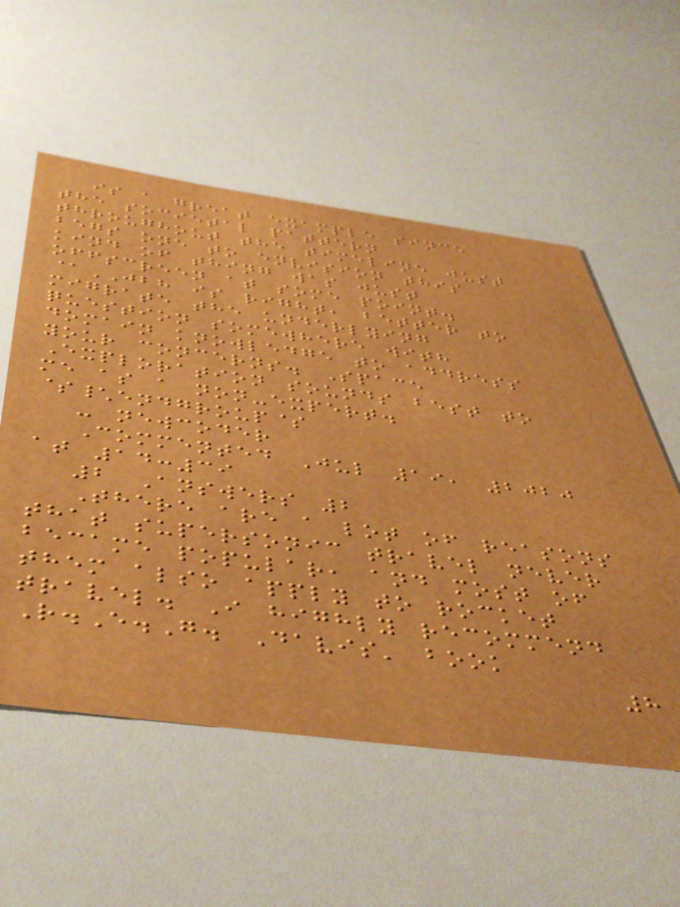is a great example since
the societal pattern
throughout the timeline just
begs one to envision this
kind of thing was just
offscreen at some point.
@JBH is right, better to
migrate the underlying
question somewhere with
domain knowledge to address
your concerns. Space
Exploration sounds best to
me as a non-expert.
$\endgroup$
- newcoder
Commented Jul 19, 2020
at 14:39
2 Answers 2
There are a lot of reasons
that supersonic travel never
became popular, and most of
them also apply to rocket
travel. I highly recommend
R.E.G. Davis' book
8
